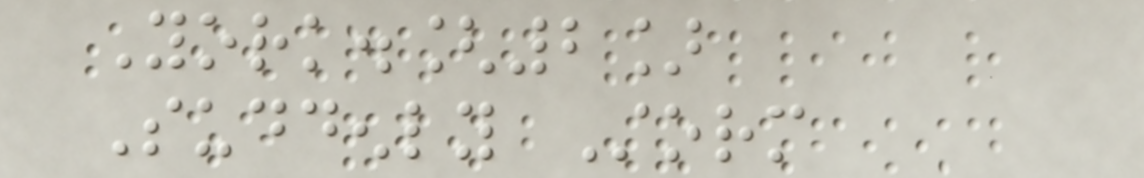York.[2]
Suddenly Storm
